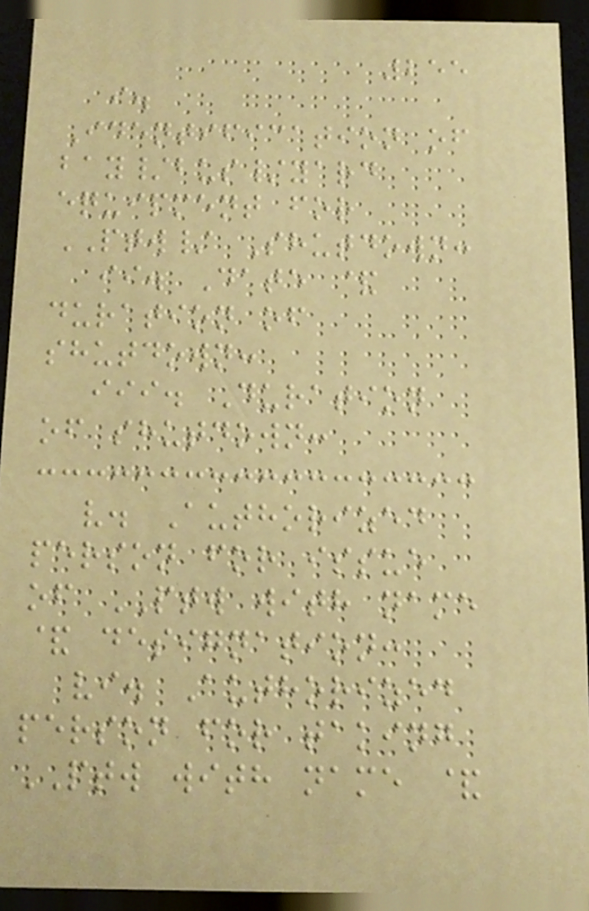255
i.
Identification of
bay/bus/yard
equipment for
PTW/ Shutdown:
ii. Date &
duration of
shutdown:
iii. Duration
of shutdown:
v. Authorized
person for issue
of PTW with name
& designation:
vi. Authorized
person for taking
PTW with name &
